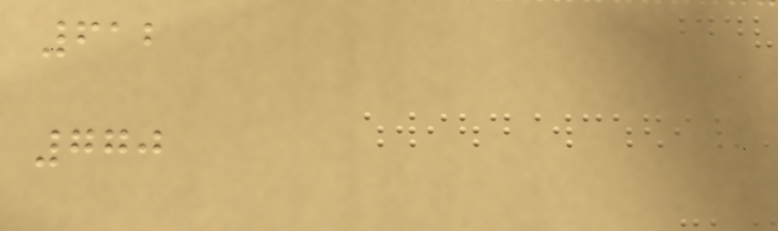612
770
